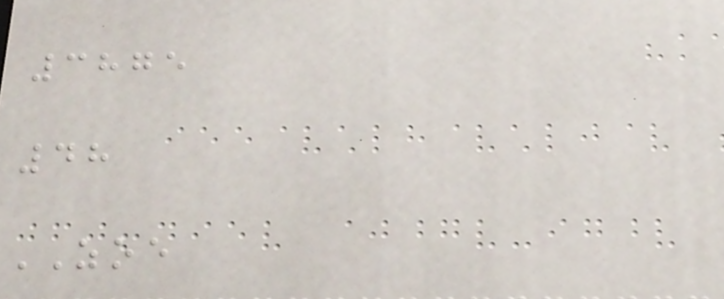3875
48
ZOE
